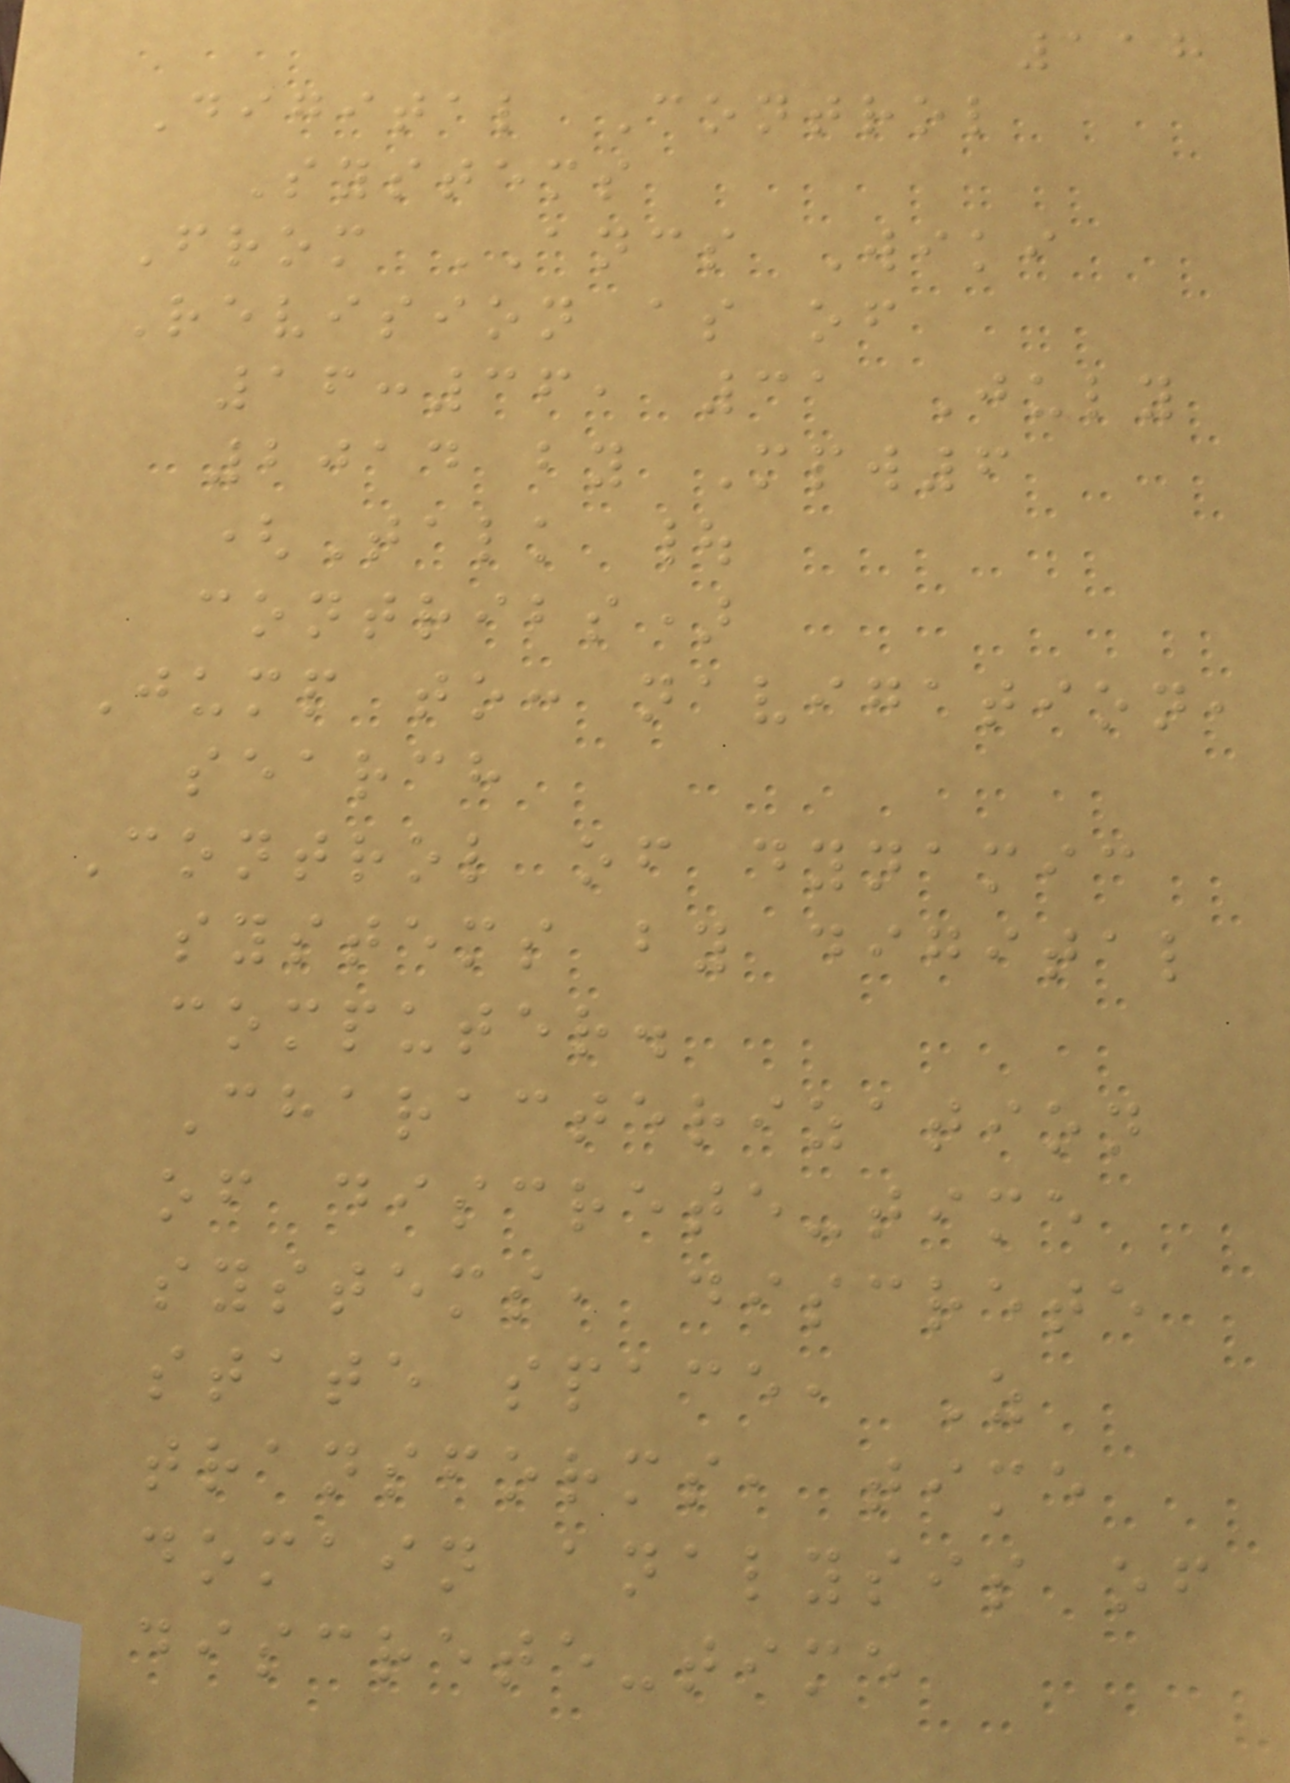118
Digital Control
Systems
From ANCS Wiki
Revision as of
16:36, 31 July
2014 by Mpw6
(Talk |
contribs)
Jump to: navigation,
search
Control of dynamic
systems by digital
computer.
Characterization
of discrete-time
systems, discrete
state space, Z
transforms, time
domain analysis of
discrete-time
